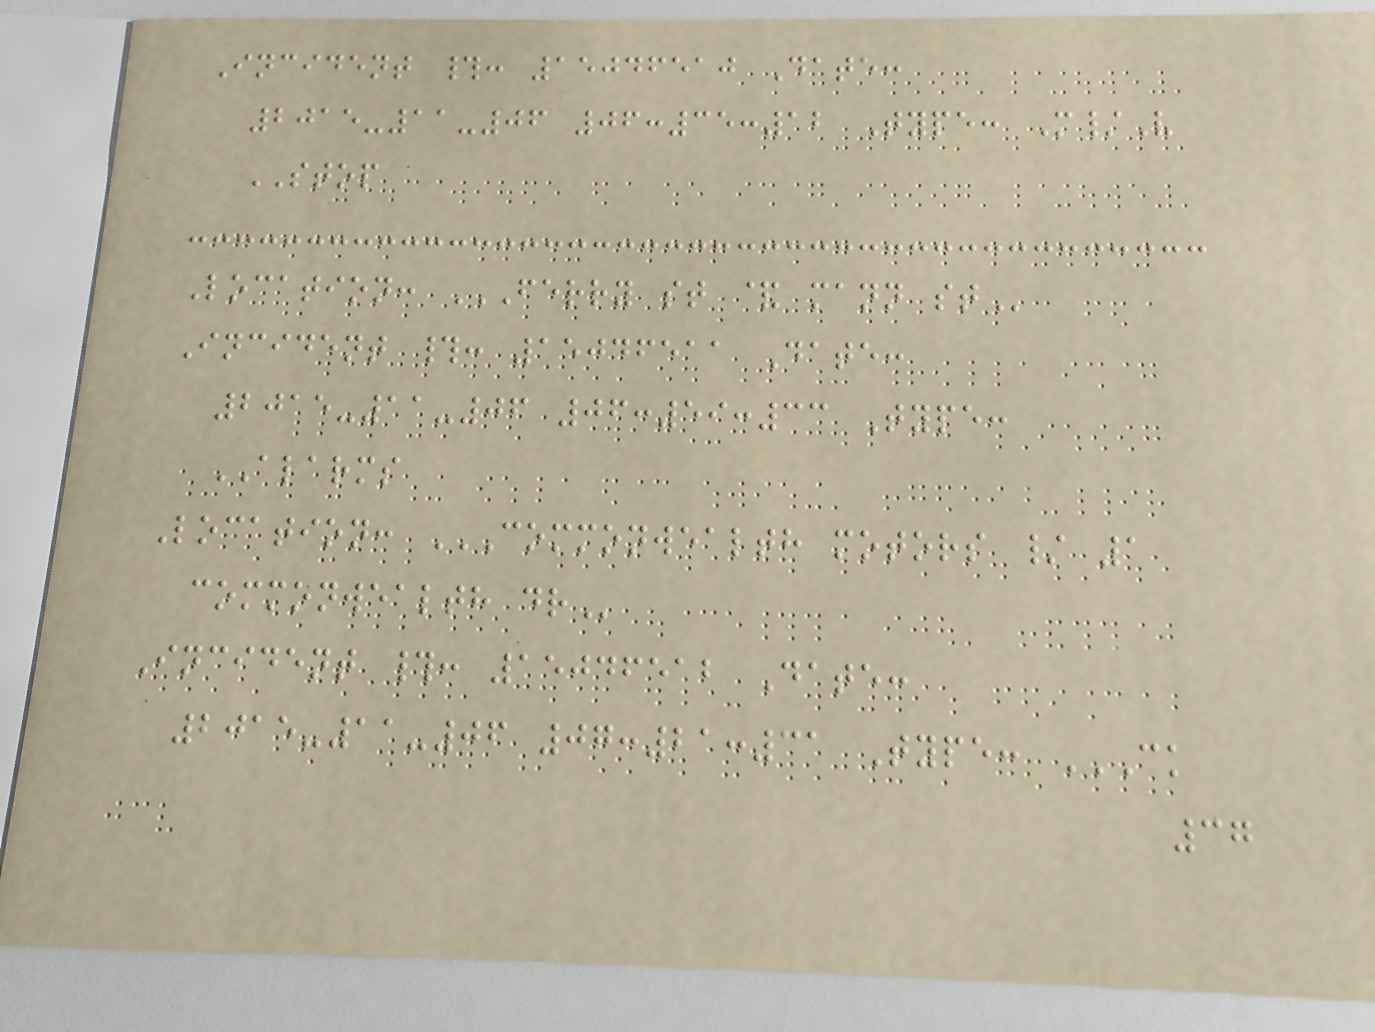Incident #: 15046510 Date:
2015-11-06 06:35:12 Type: M/V
STOP
Location: FERRY ST & MANN ST
Incident #: 15046511 Date:
2015-11-06 06:59:33 Type:
ALARMS
Location: COMMONWEALTH MOTORS / 1
COMMONWEALTH DR
Incident #: 15046512 Date:
2015-11-06 07:21:31 Type: CK
37
